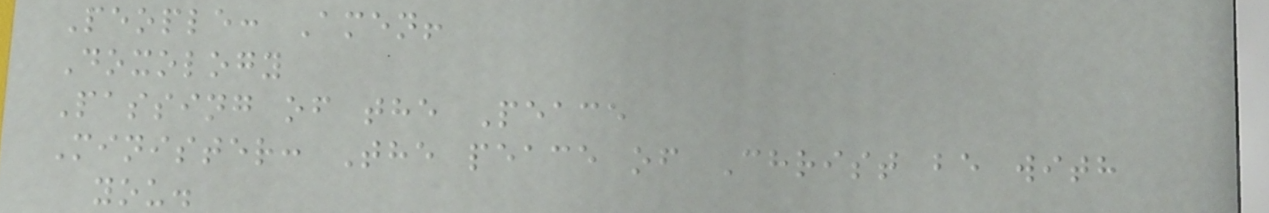People: Amen!
Doxology
Passing of the Peace
Minister: The peace of Christ be with
you.
